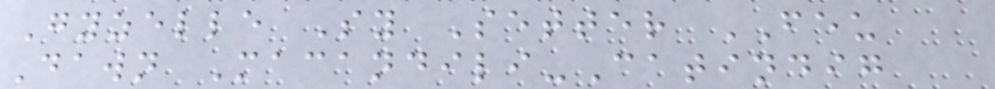Gyzelle Sy Setter FEU
Dawn Macandili-Catindig
